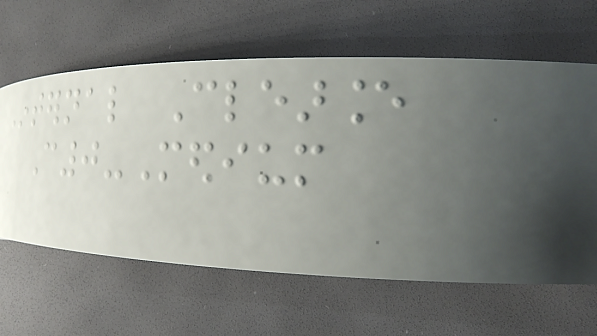Internal Clearance
C0-Medium
